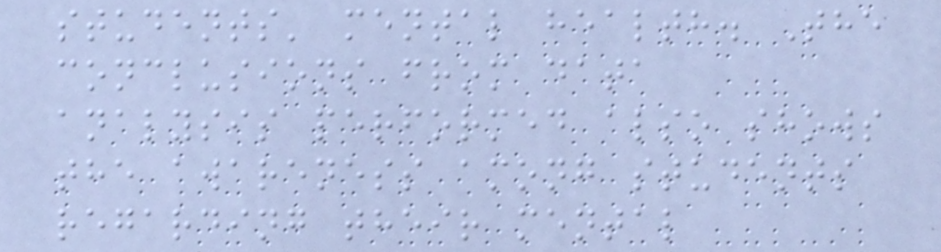students' mental health. The
conclusions from data
analysis performed also shows
the awareness among students
regarding their mental
